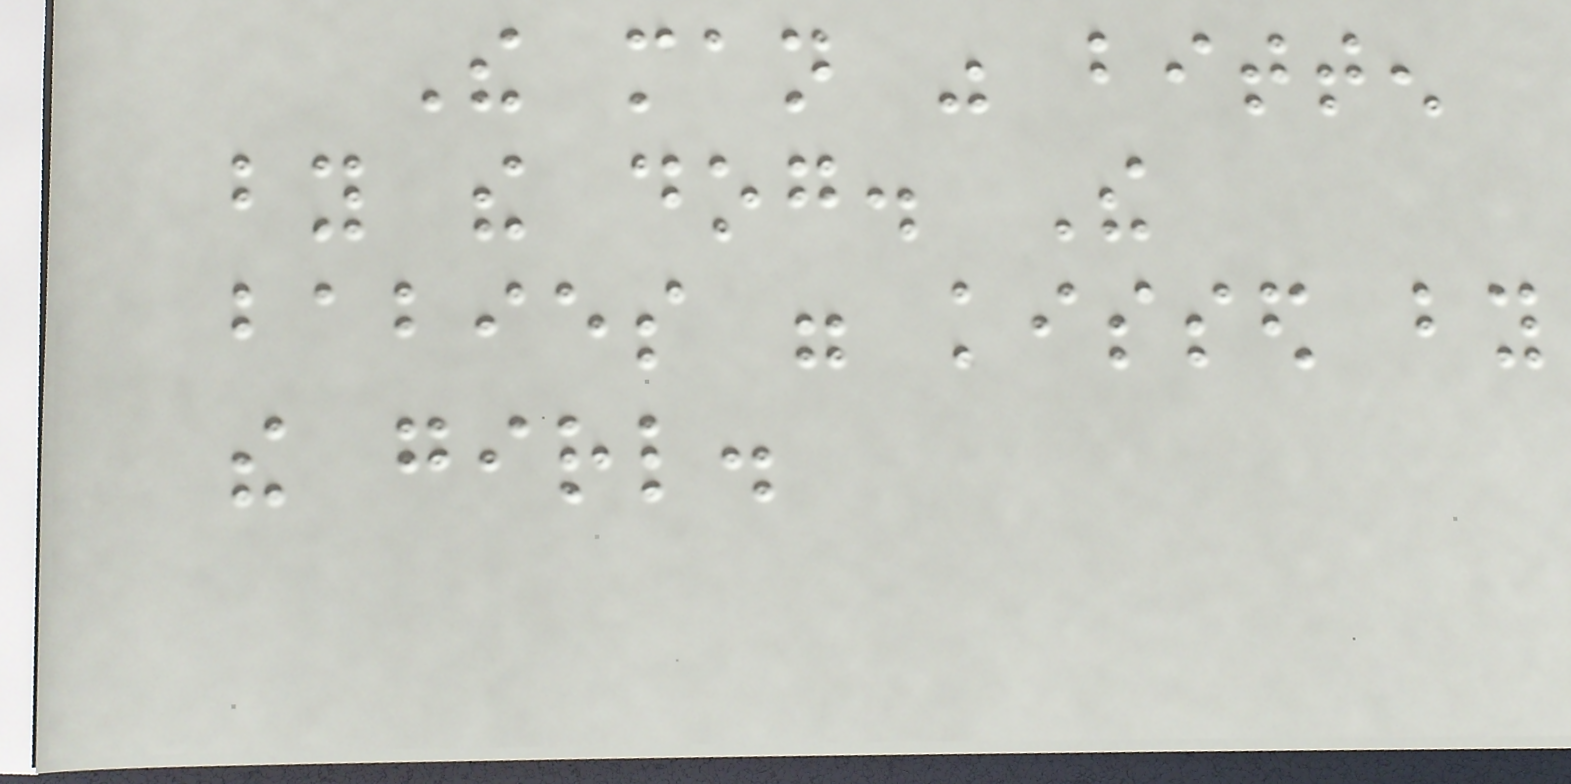The man was bitten
by the dog. The
babies were kissed by
the girl.
